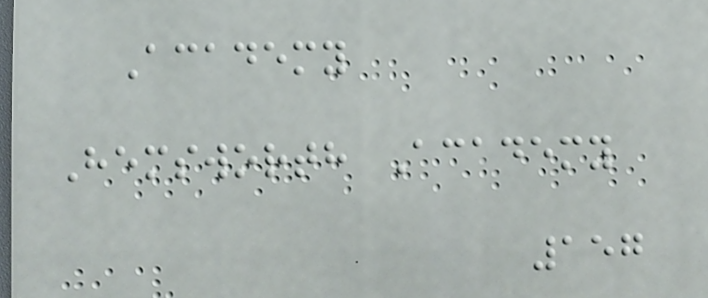Academy
Hemsworth Academy
157
